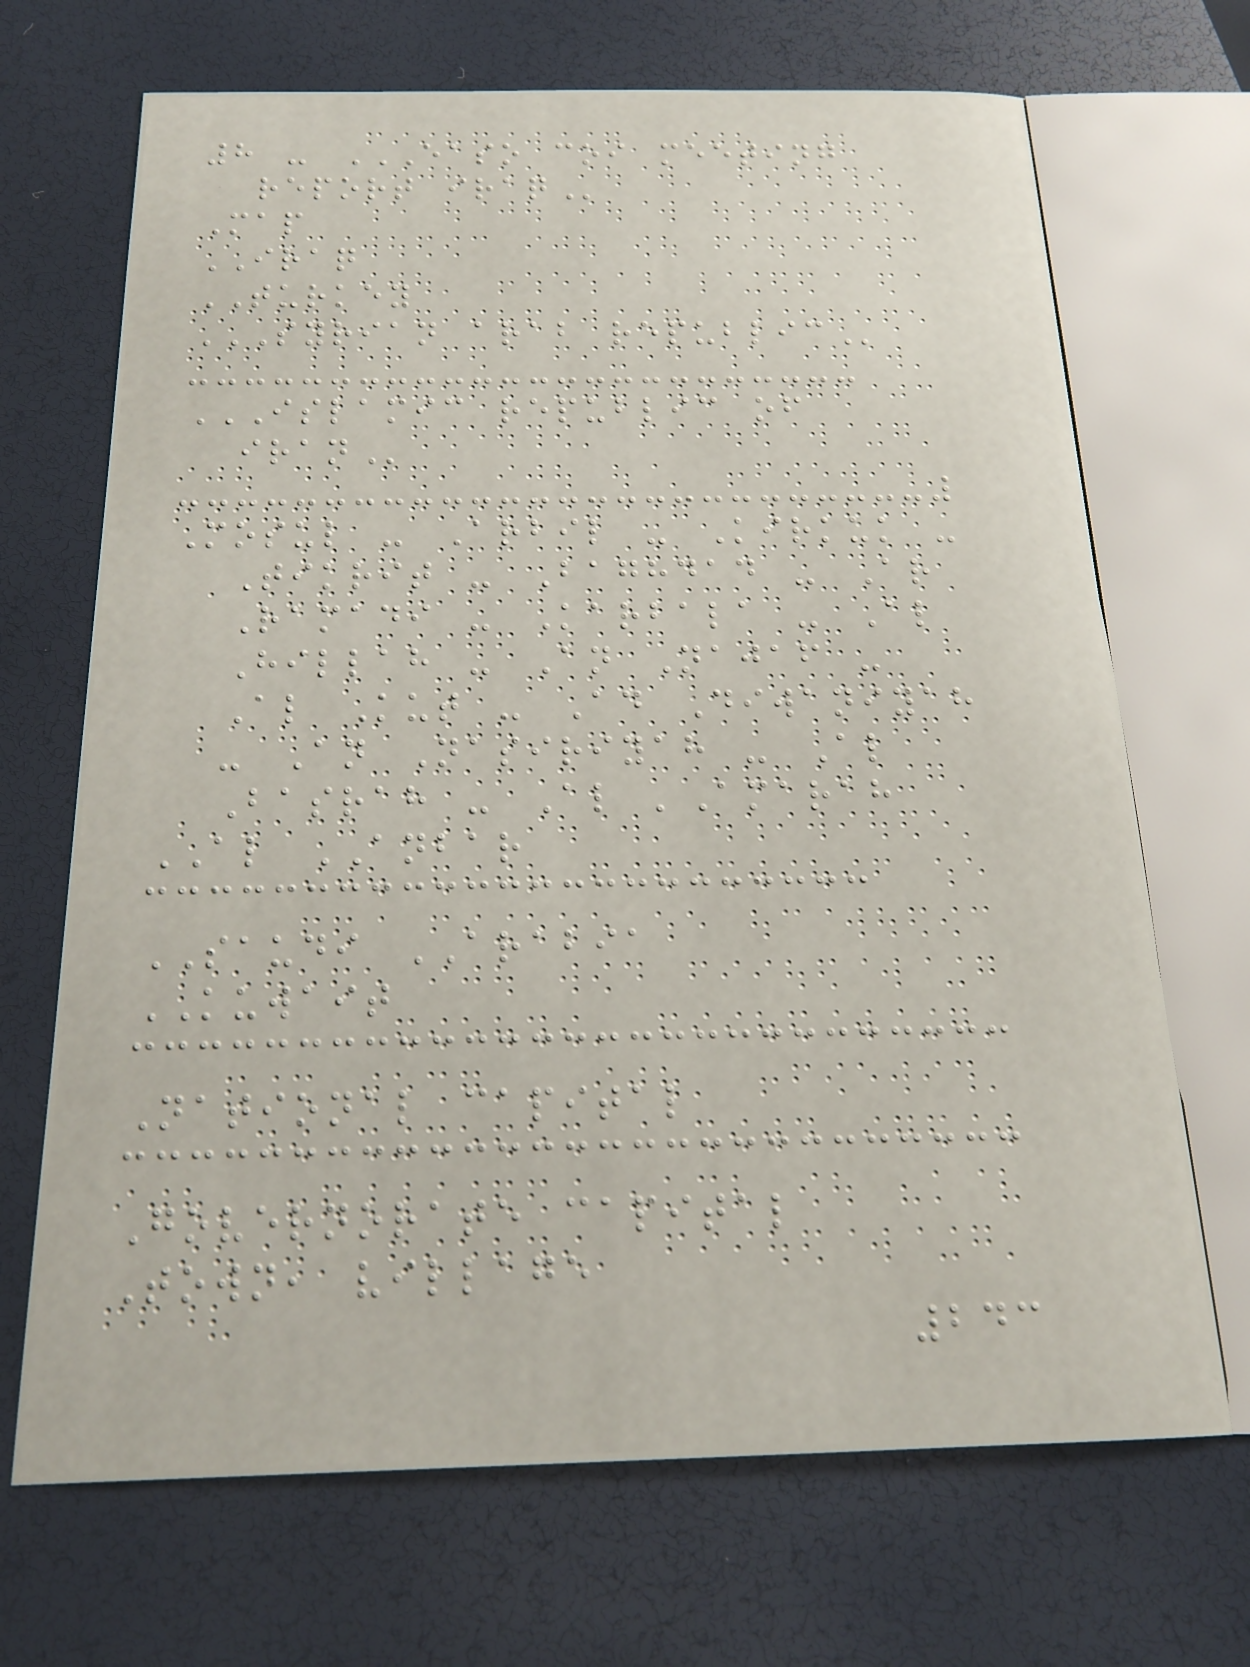8 - EASO COI MEETING
REPORT IRAQ
Map
IRAQ
TURKEY
SYRIAN ARAB REPUBLIC
ISLAMIC REPUBLIC OF
IRAN
Mosul - Arbil - Kirkuk -
Tikrit - Baghdad - Ar
Ramadi - Karbala - Al
Hillah - An Najaf -
Al Kut - Ad Diwaniyah
- An Nasiriyah - Al
Basrah - Al 'Amarah
AL ANBAR
SAUDI ARABIA
KUWAIT
National capital
Governorate capital
Town, village
243
